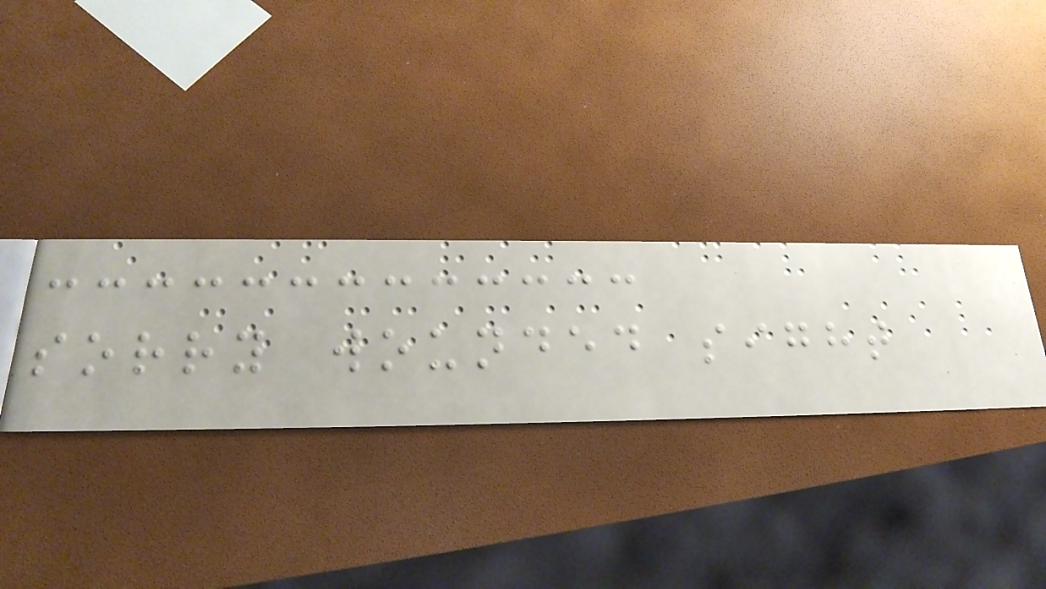sorry wounded sight
